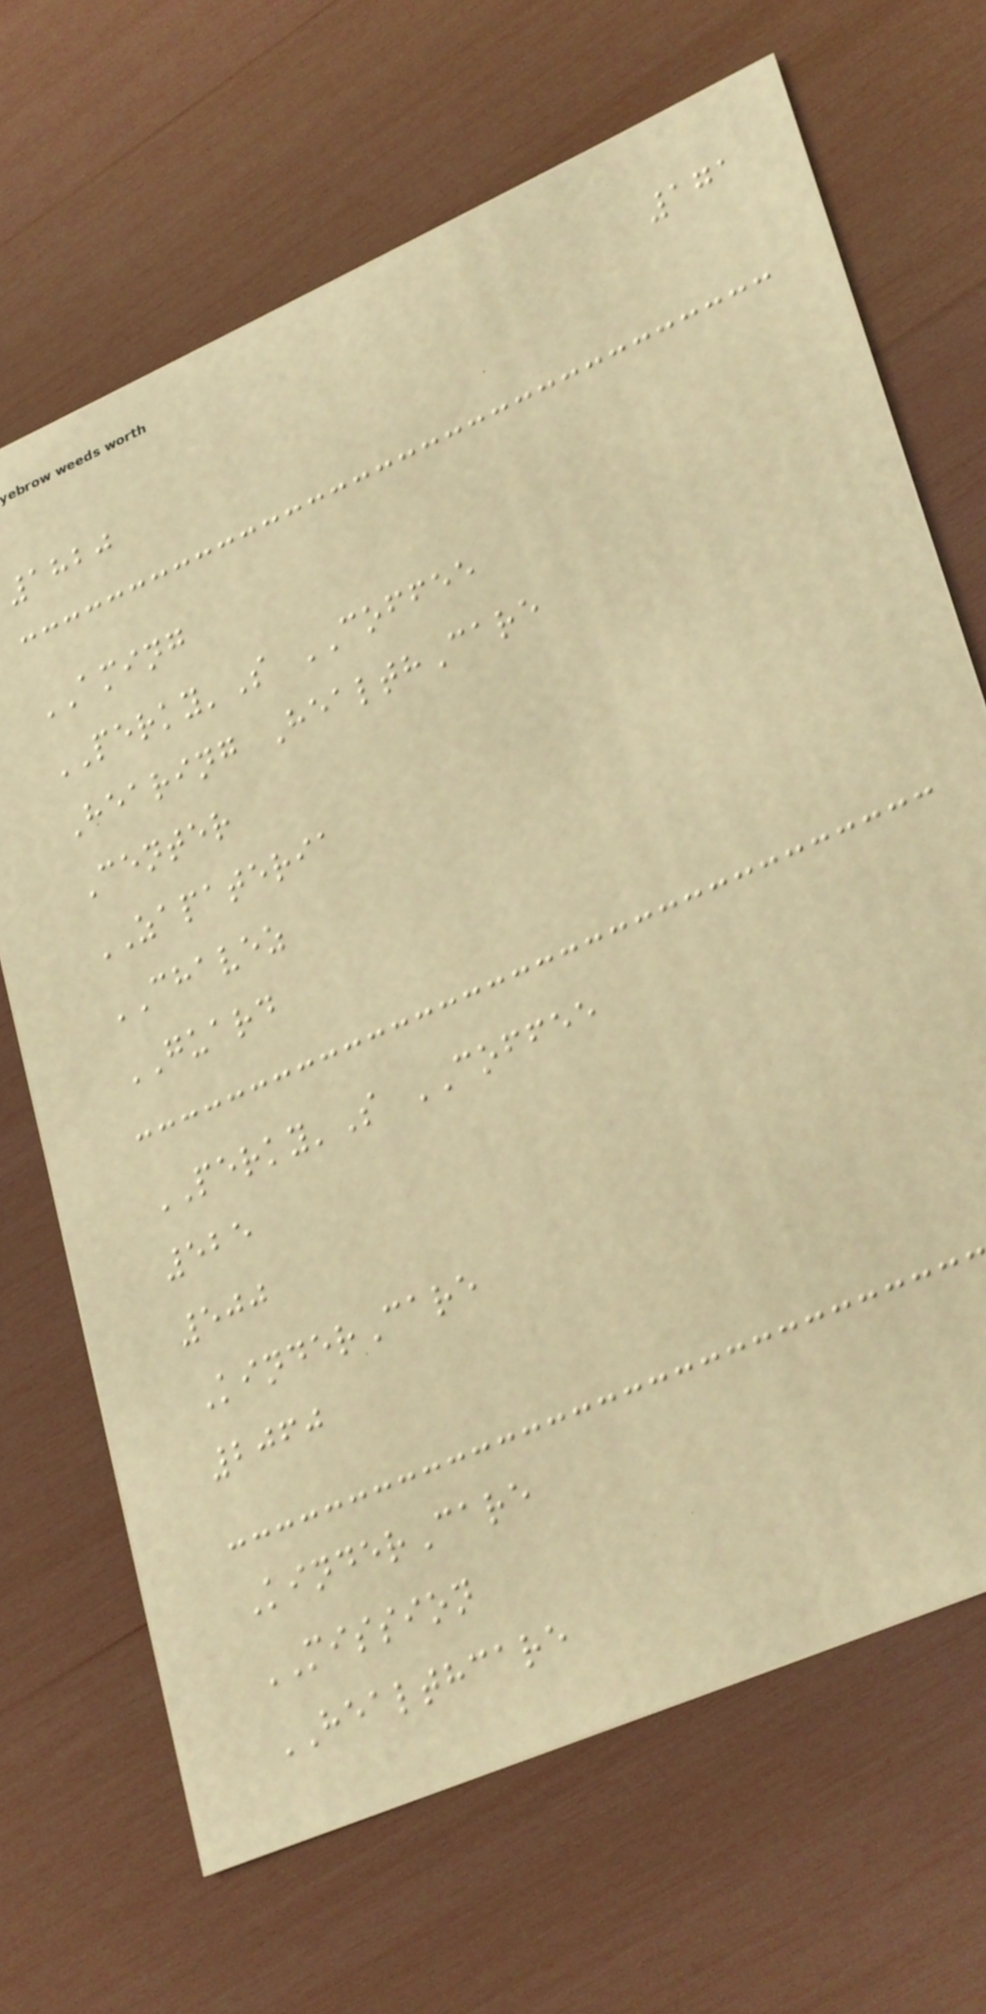171
1820
AMING
PERKY'S COFFEE
Hearing HealthCare
Center
ZAPATERIA
CHAVEZ
GUARD
PERKY'S COFFEE
525
500
KinderCare
2060
KinderCare
MISSION
HEALTHCARE
